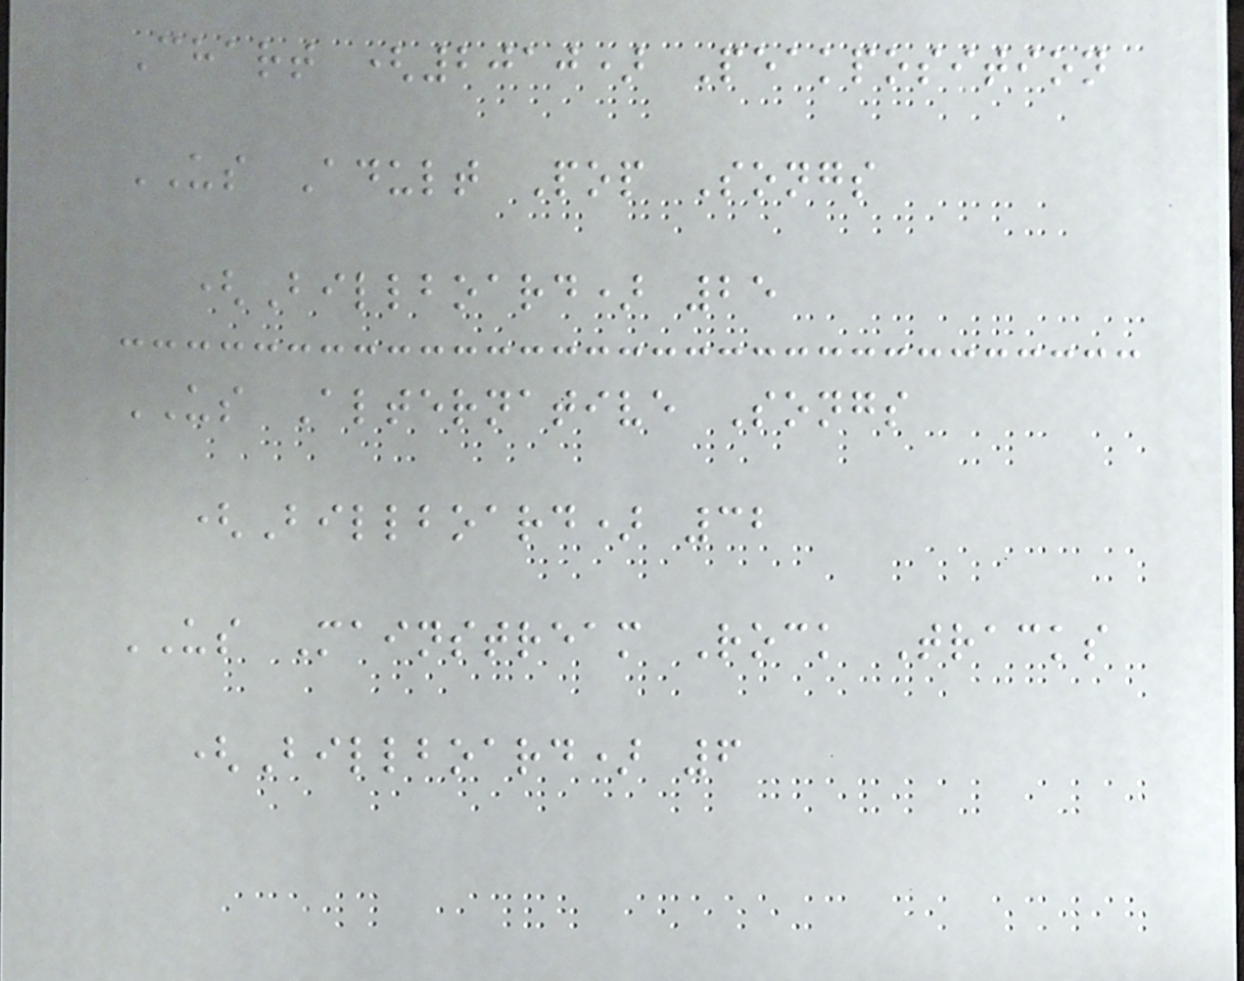Chart (2010) Peakposition
US Adult Pop Songs
(Billboard) 25
US Alternative Songs
(Billboard) 32
US Mainstream Rock Tracks
(Billboard) 6
